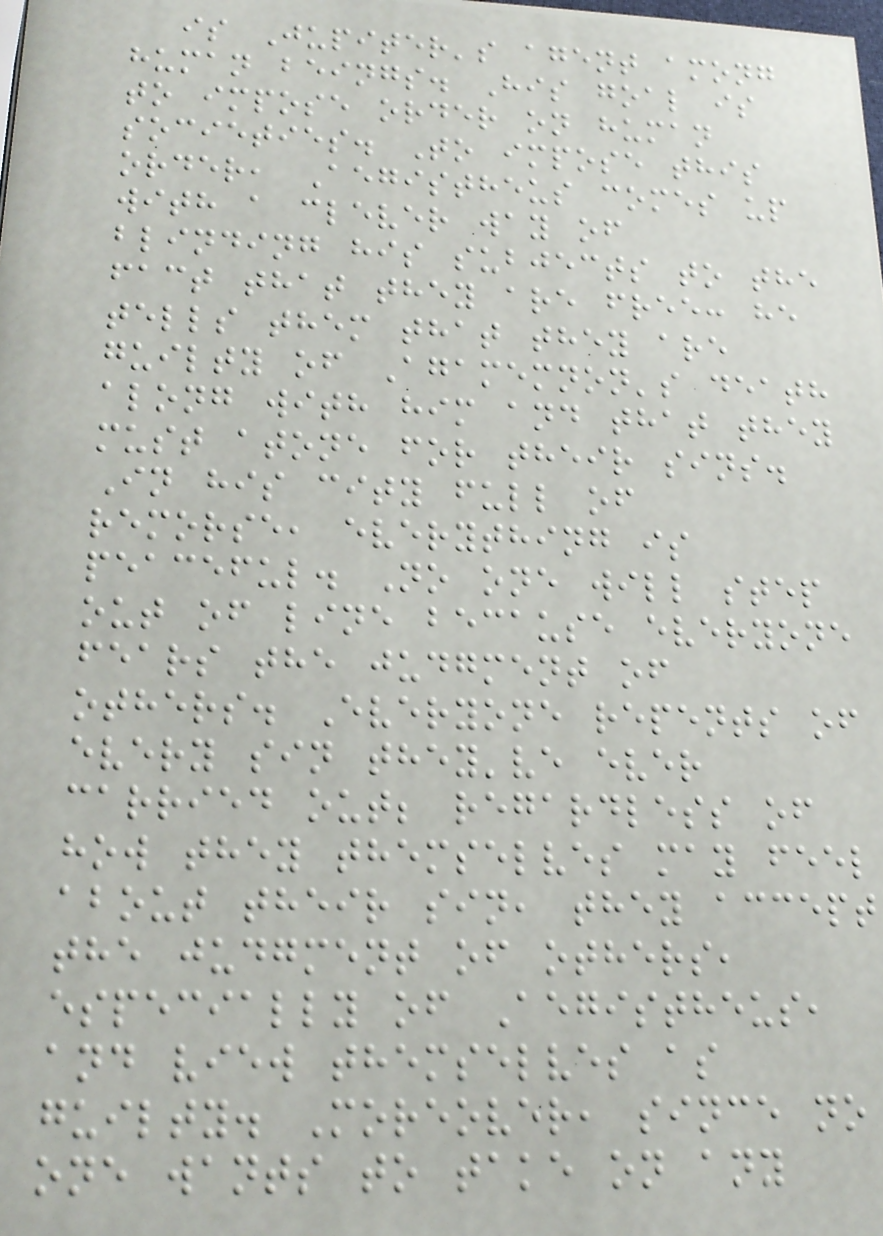is Jupiter's agent among
human beings. His goal is
to impose order on human
societies. To impose this
order, Aegistheus comes up
with a clever way of
blinding his subjects to the
fact that they are free: he
tells them that they are
guilty of Agamemnon's death
along with him and that they
must atone for their sins.
In his city full of
remorse, everything is
peaceful. No one will step
out of line because everyone
fears the judgment of
others. Everyone repents of
every sin they've ever
carried out; regardless of
how they themselves may feel
about their sin, they accept
the judgment of others,
especially of Aegistheus,
and view themselves as
guilty. Moreover, since no
one wants to take on any
